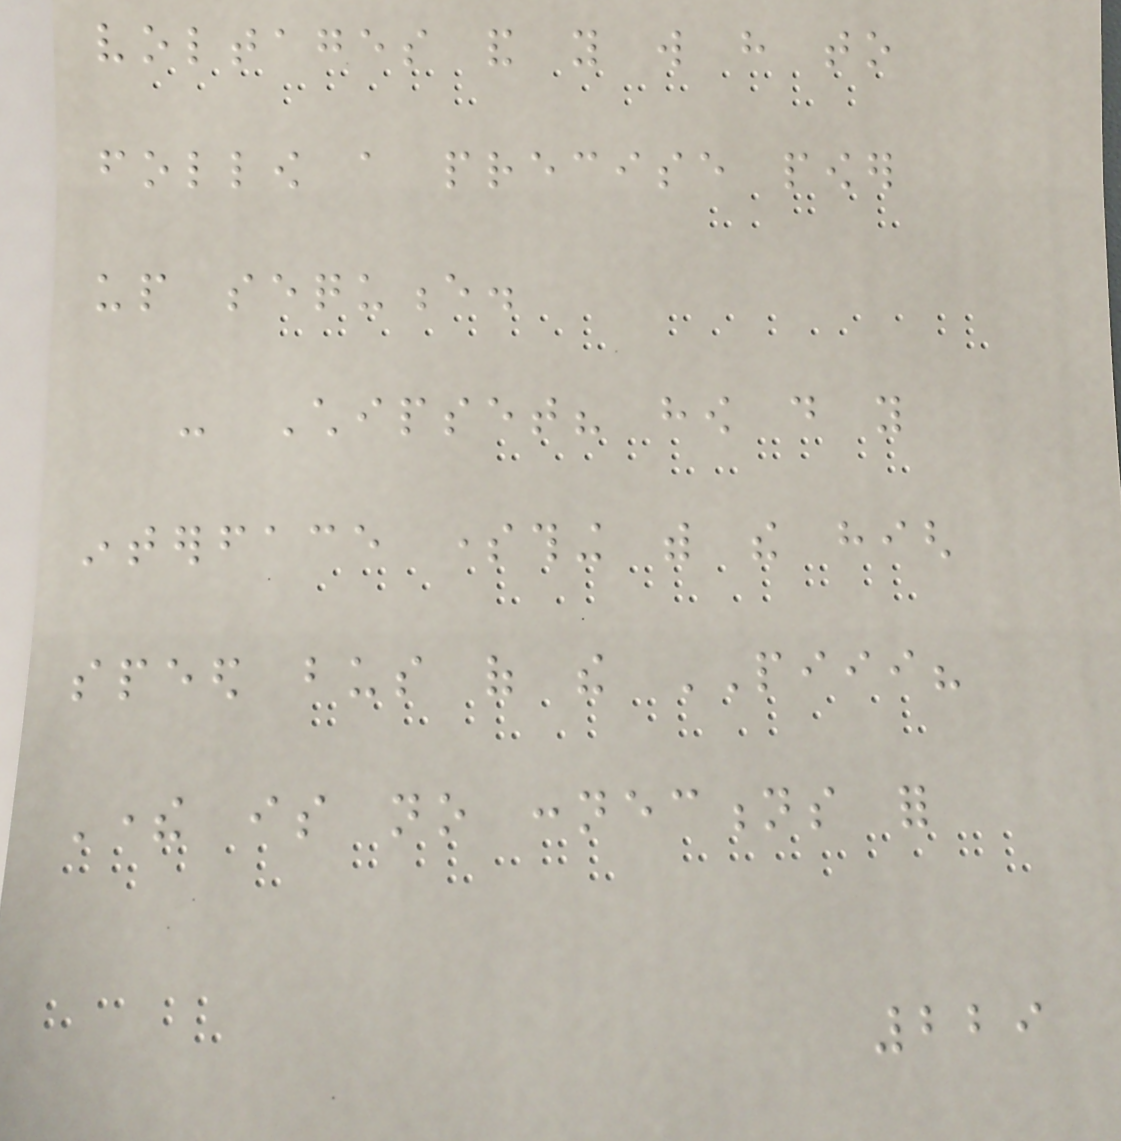voltages and you will have to
follow a precise power
up sequence.
- Chipset? how do you
interface something with the high
speed bus of the PIII?
There is no connections for
229
